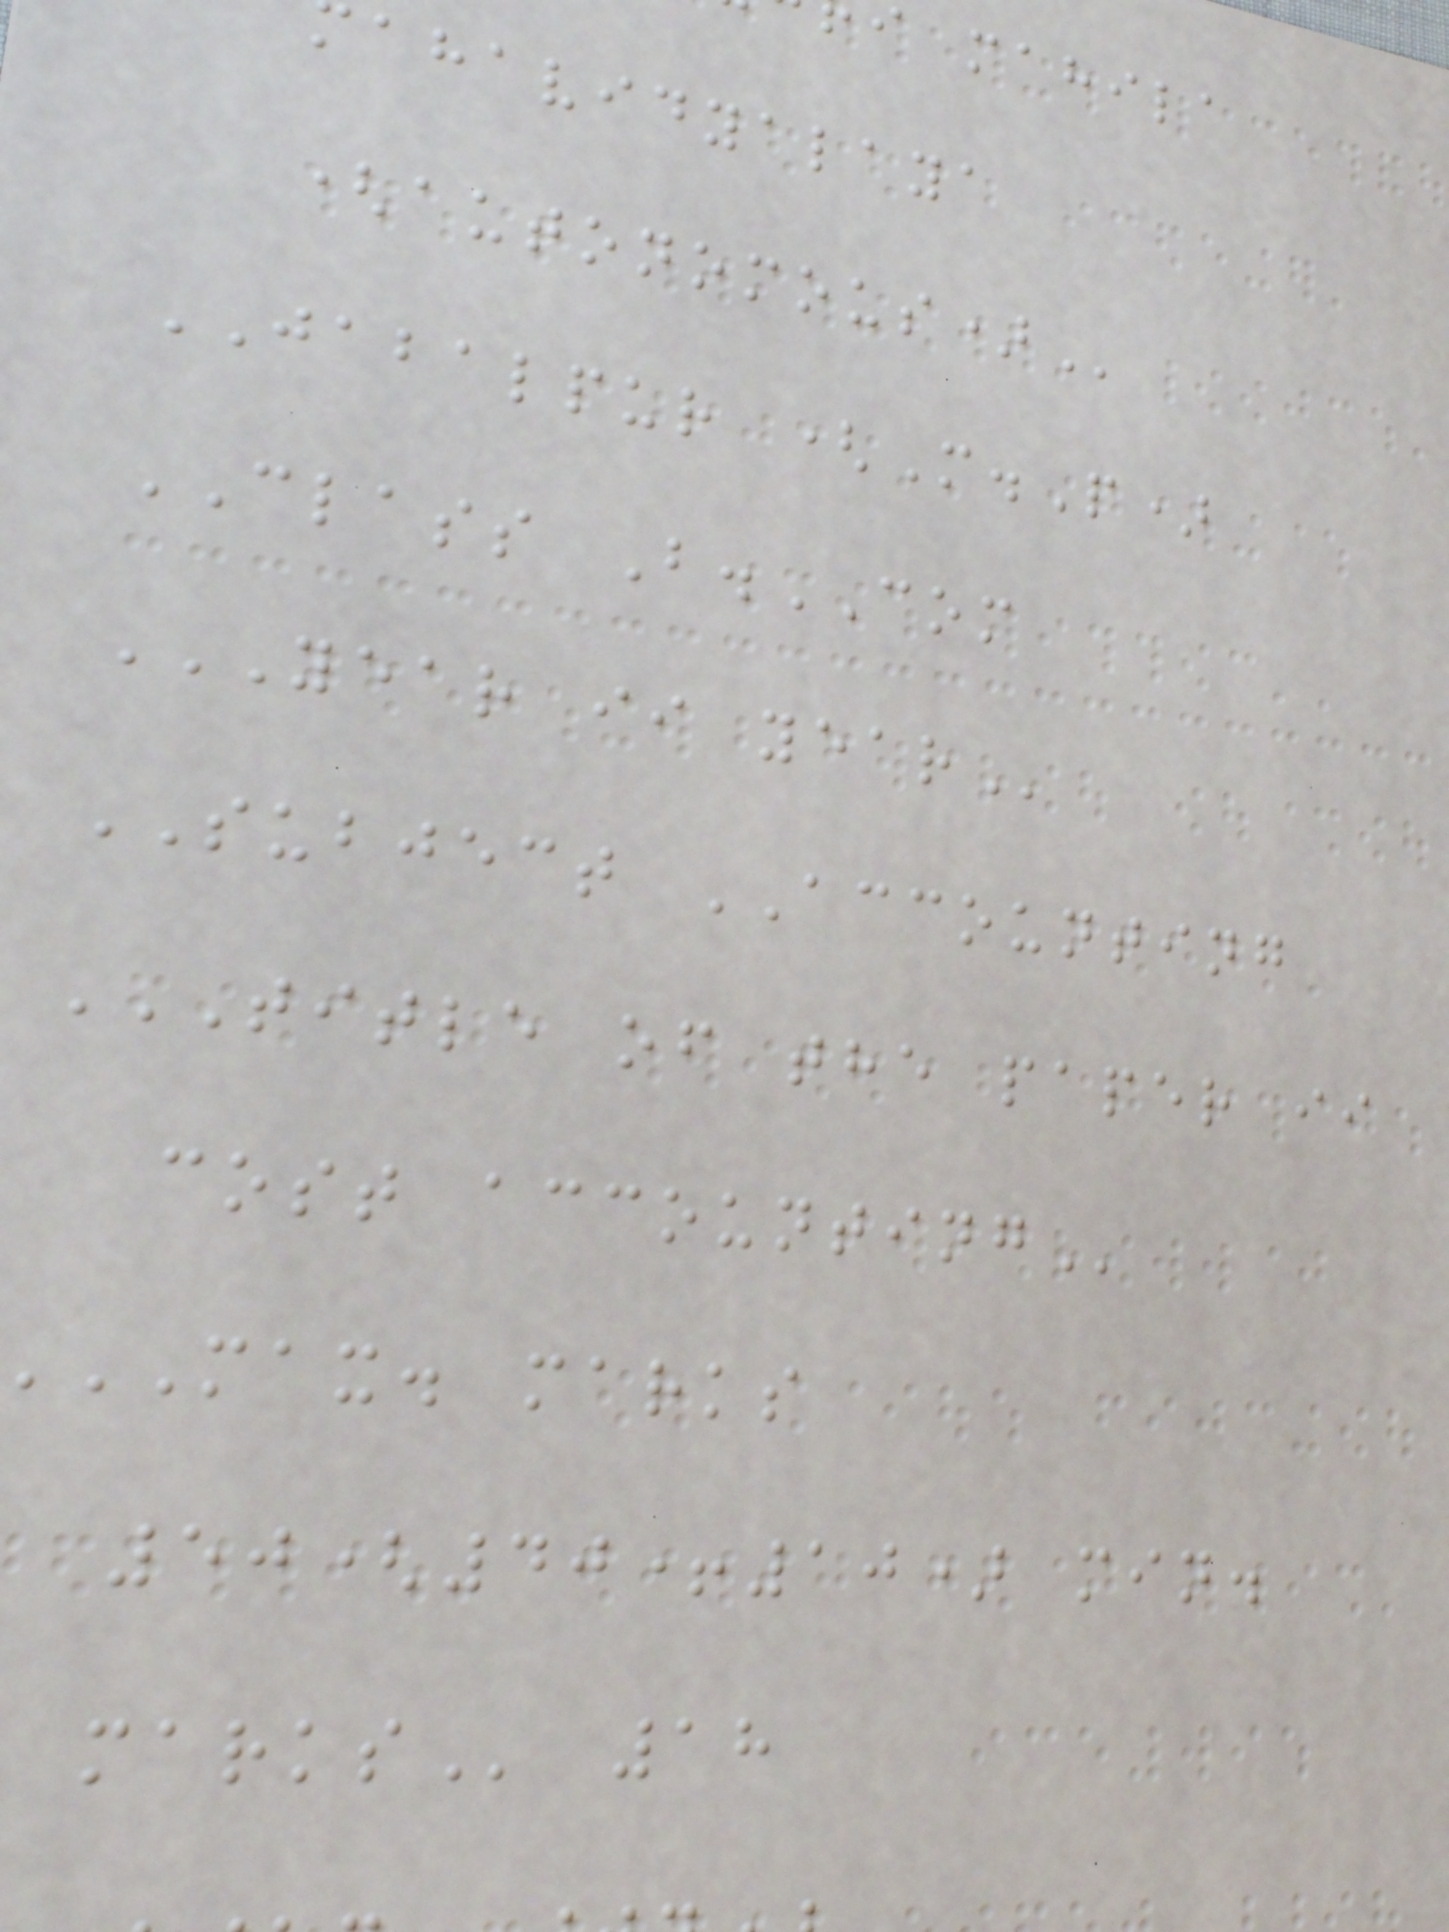i mahila
ahavidyalaya
JABALPUR (M.P)
CLASS B.COM
YEAR II YEAR
SUBJECT ACCOUNTING
TITLE OF THE PAPER II
MAX. marks
50(40+10) min.
